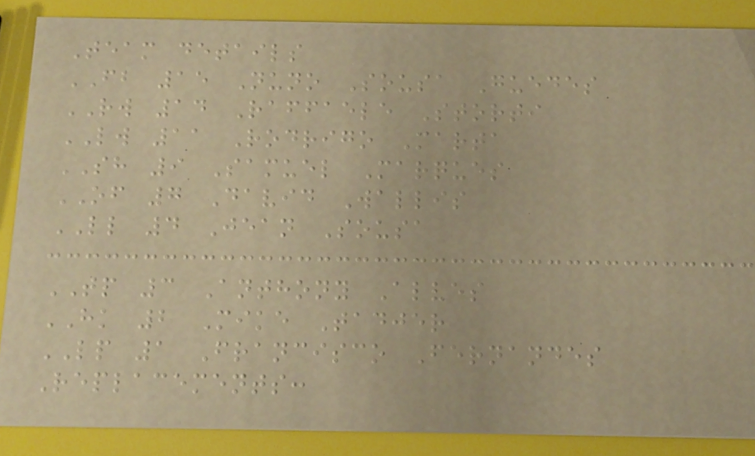Team details
FB 15 Nuno Sousa Guedes
RW 14 Raffaele Storti
LW 11 Rodrigo Marta
SH 9 Samuel Marques
OF 7 David Wallis
LL 4 Jean Sousa
TP 3 Anthony Alves
HK 2 Mike Tadjer
LP 1 Francisco Fernandes
Replacements:
